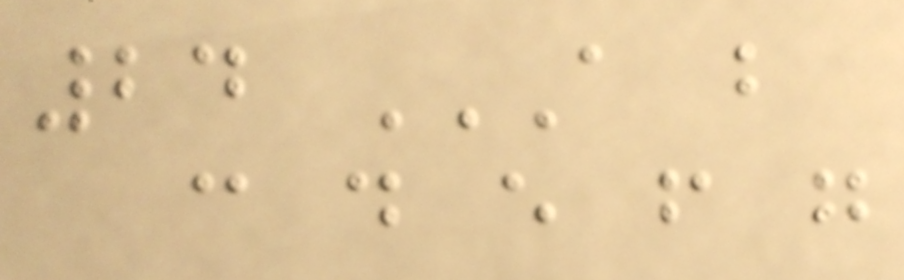24 A B
C D E F G
